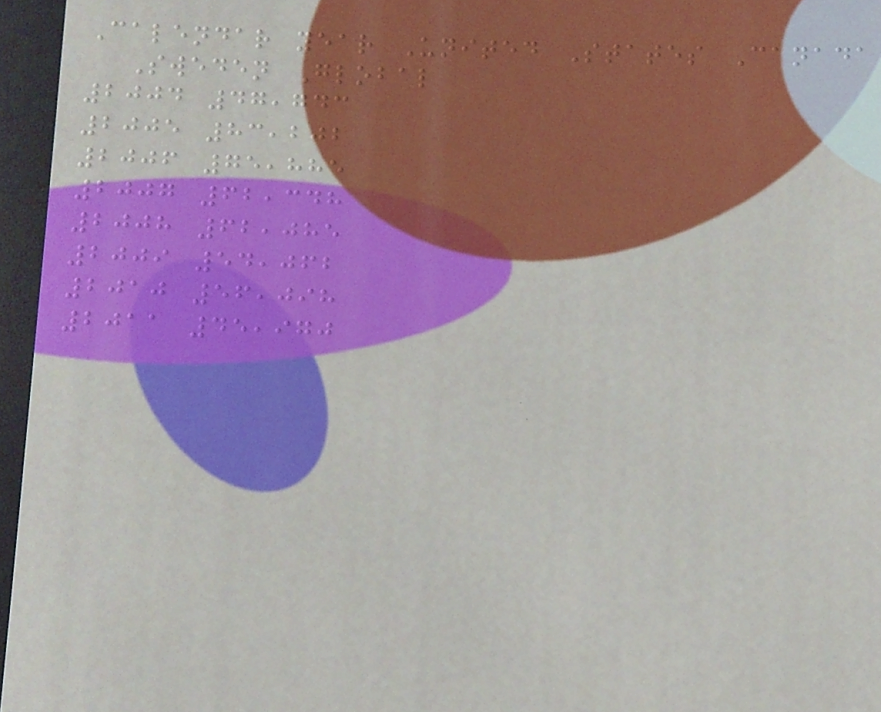Calendar year United States Canada
Sweden Global
2004 47,743
2005 83,202
2006 75,885
2007 62,348
2008 62,085
2009 54,062
2010 56,098
2011 45,970
